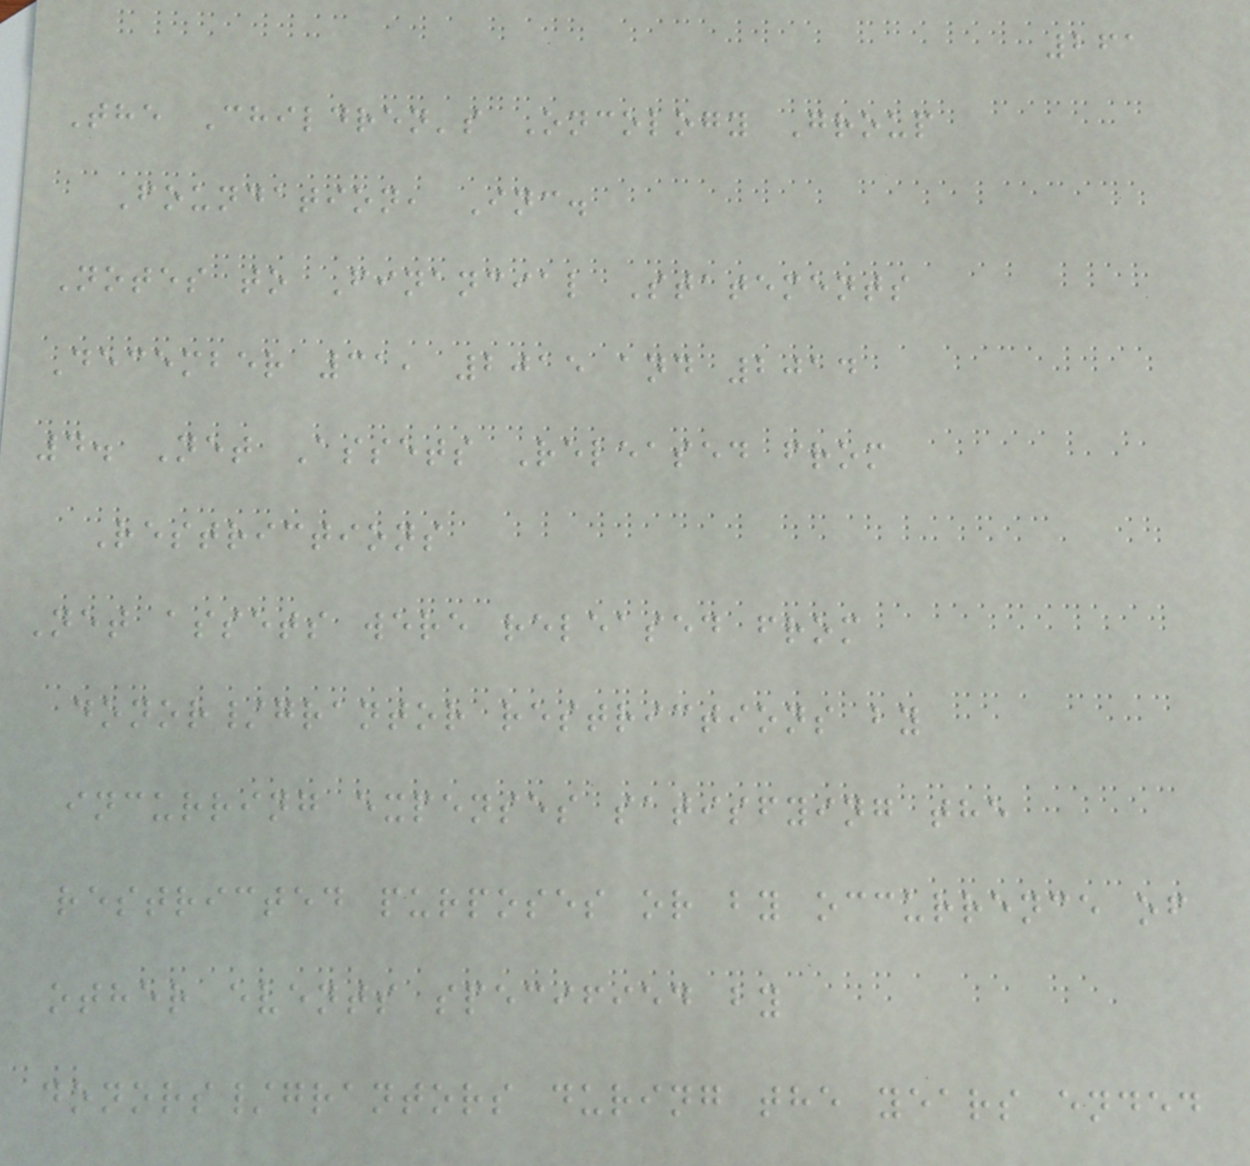261
The Children's Oncology Group
Foundation, Inc.
Notes to Financial Statements
December 31, 2015 and 2014
4. Net Assets Released from
Restrictions
Net assets were released from
donor/grantor restrictions by
incurring expenses satisfying the
restricted purposes or by occurrence of
other events specified by
donors/grantors during the years ended
